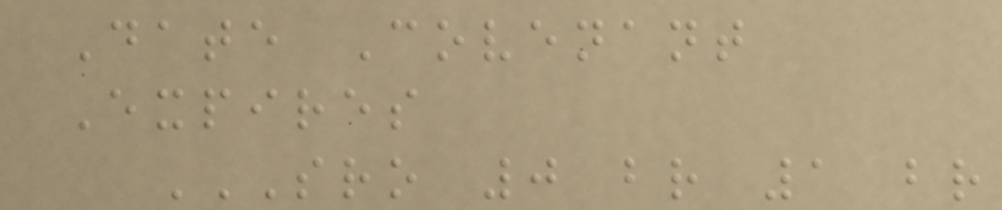Date Covenant
Expires
SRO 0 BR 1 BR
